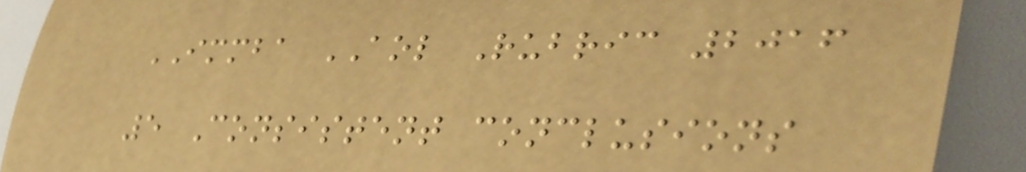IMMBA AOL Rubric 2016
5 Consistent conclusions
